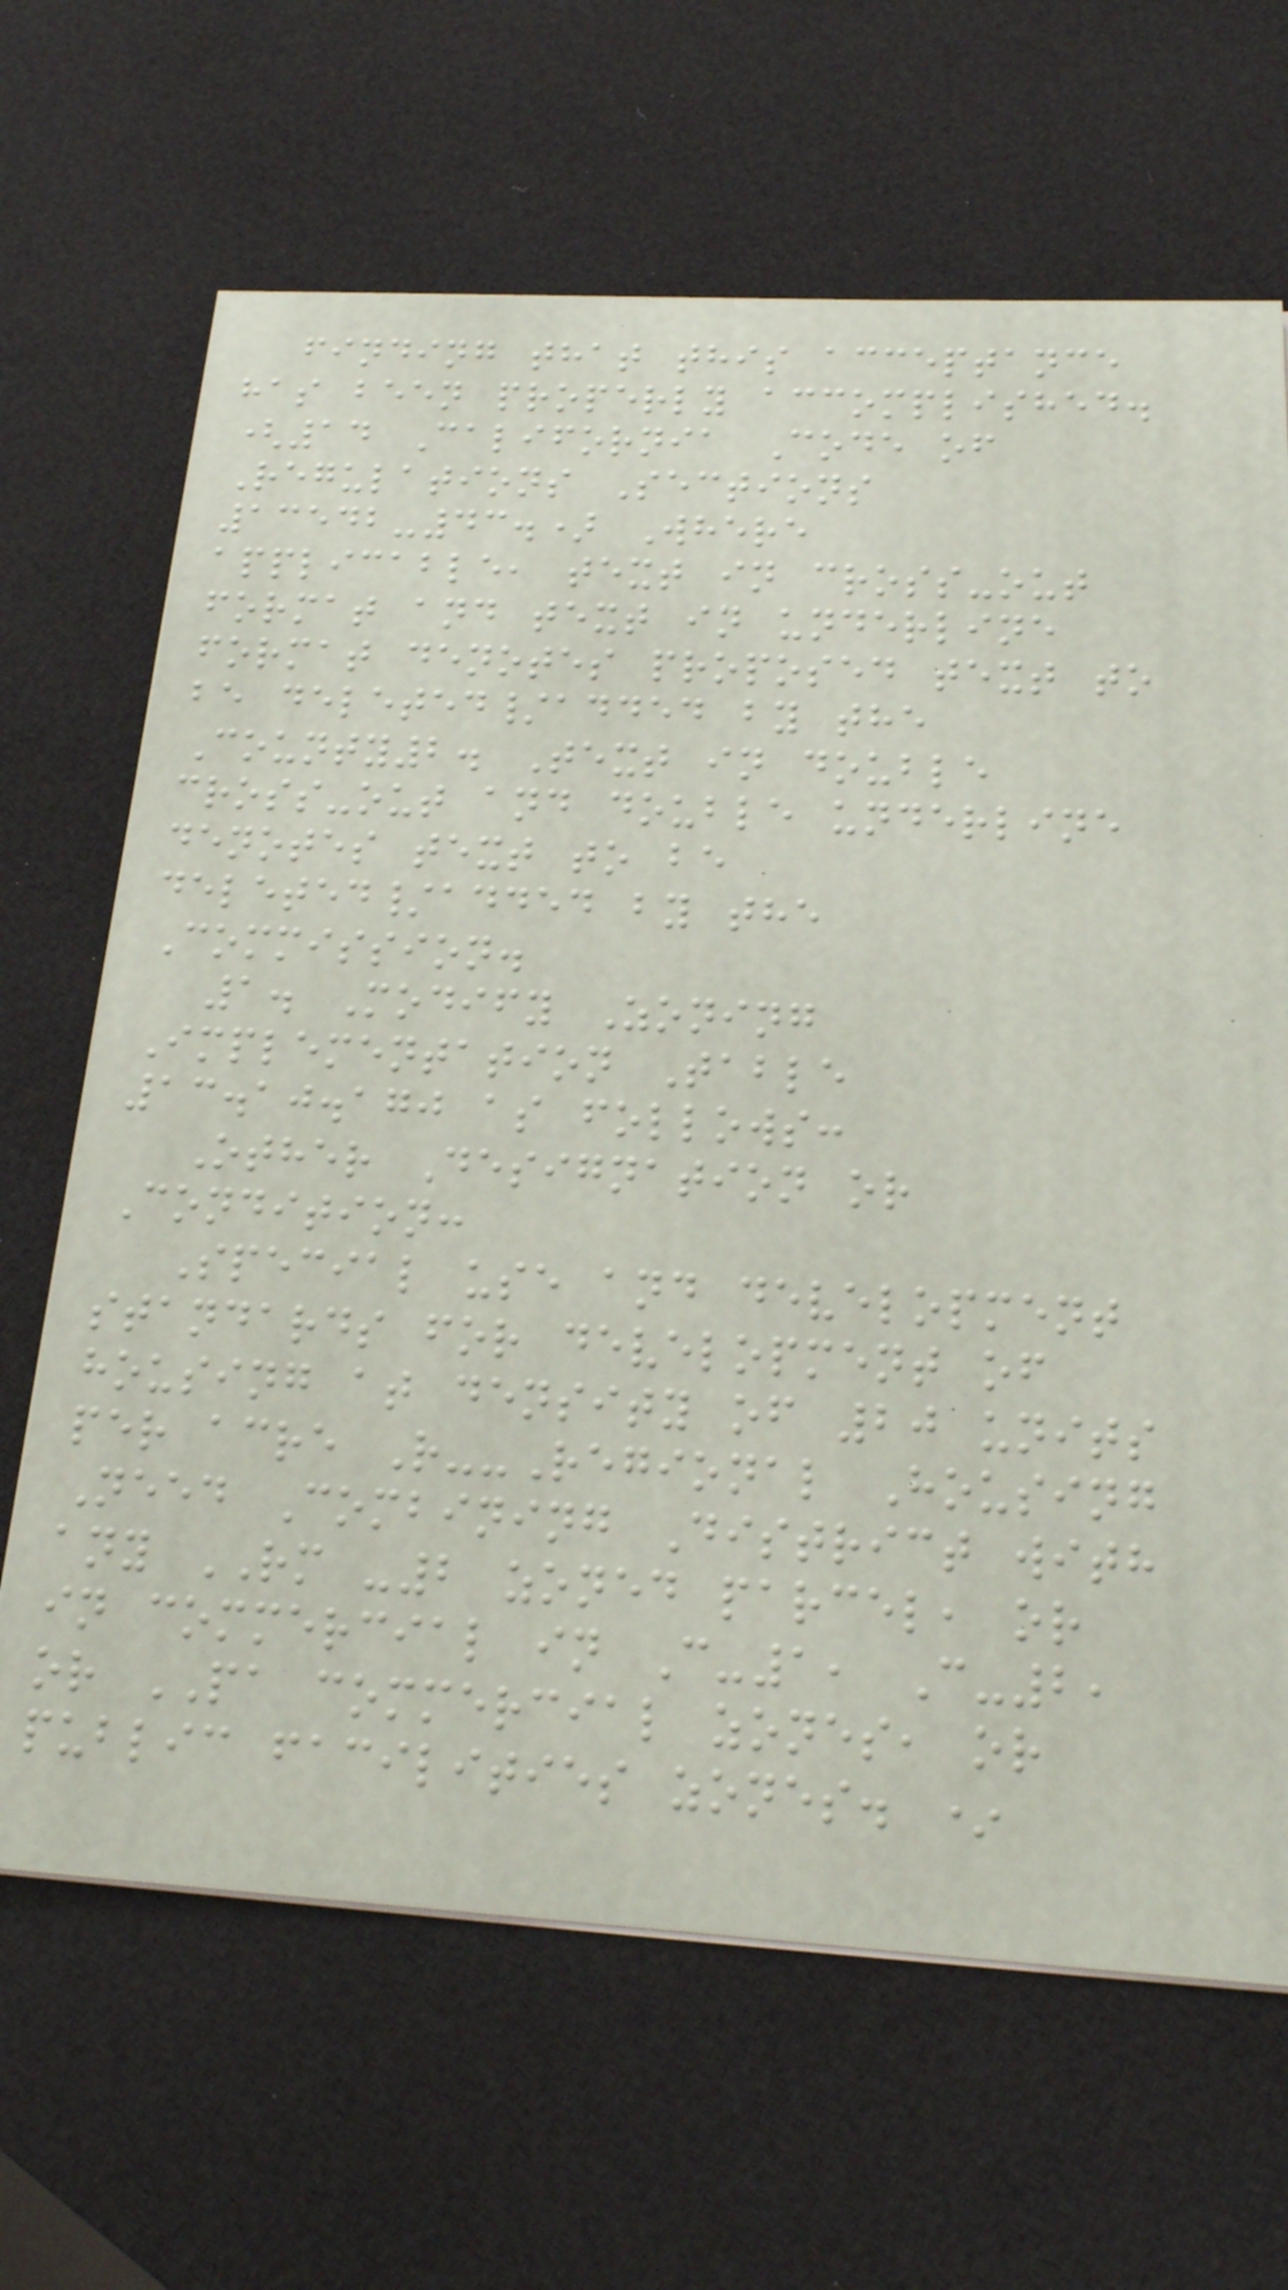finding that this acceptance
has been properly accomplished.
(14 California Code of
Regulations Sections
13542-43.) Where
applicable, text in cross-out
format and text in underline
format denotes proposed text to
be deleted/added by the
County2. Text in double
cross-out and double underline
denotes text to be
deleted/added by the
Commission.
1. Modify Zoning
Implementation Table
13.10.170 as follows:
Other Designation or
Condition:
Special use and development
standards for development of
housing at density of 20 units
per acre R--Regional Housing
Need Combining District with
any RM -2 zoned parcel, or
in commercial in C-1, C-2,
or PA commercial zones, or
public facilities zones. *
